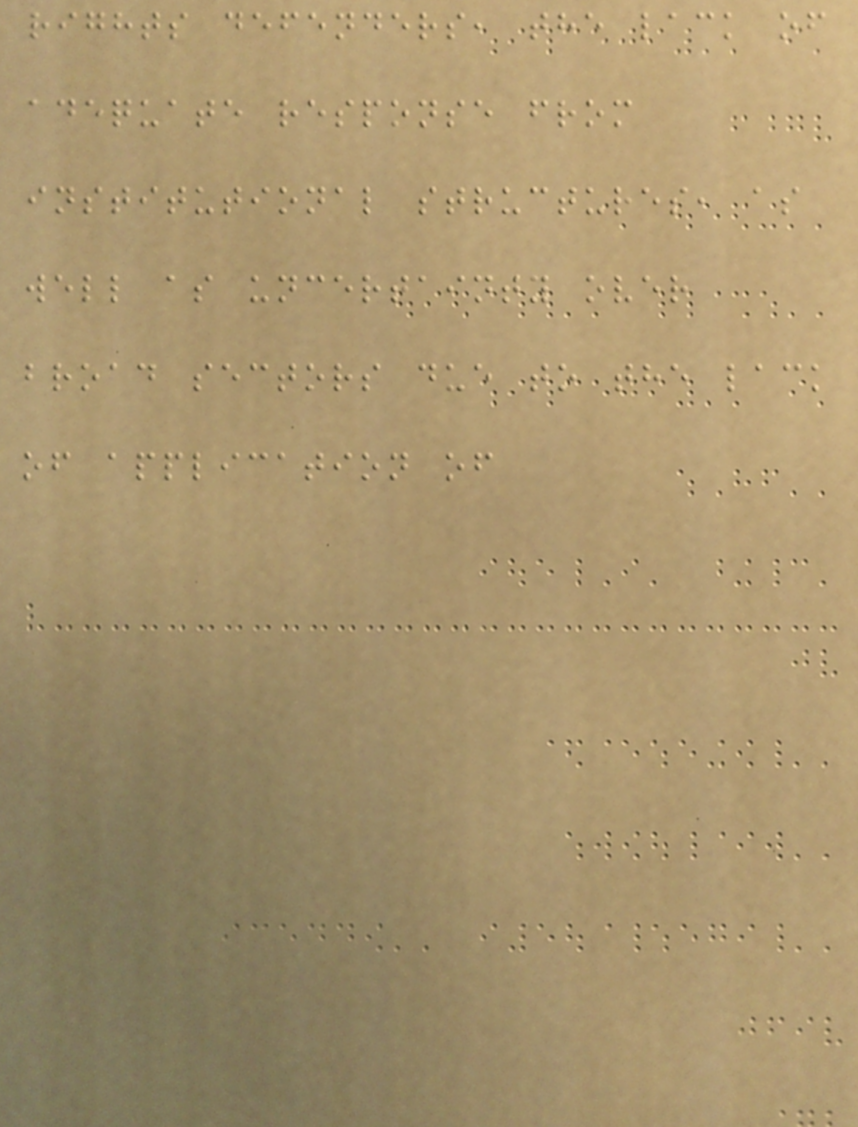rights defenders, the lack of
adequate response from
institutional structures, as
well as uncertainty over
broad sectors due to the lack
of application of
